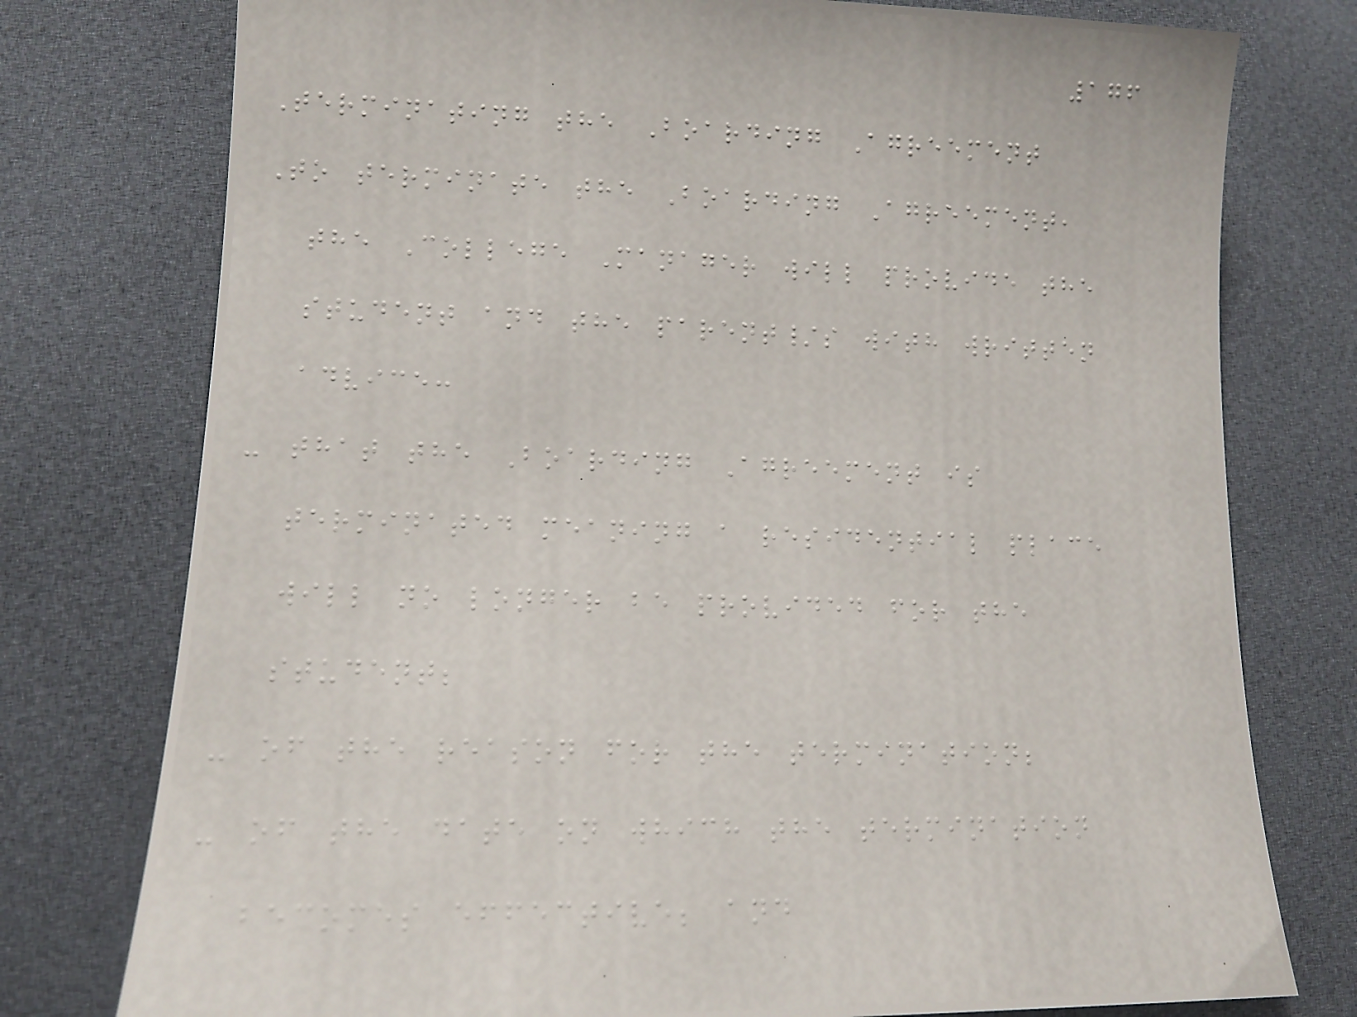176
Terminating the Boarding Agreement
To terminate the Boarding Agreement,
the College Manager will provide the
student and the parent/s with written
advice:
- that the Boarding Agreement is
terminated meaning a residential place
will no longer be provided for the
student;
- of the reason for the termination;
- of the date on which the termination
becomes effective; and
